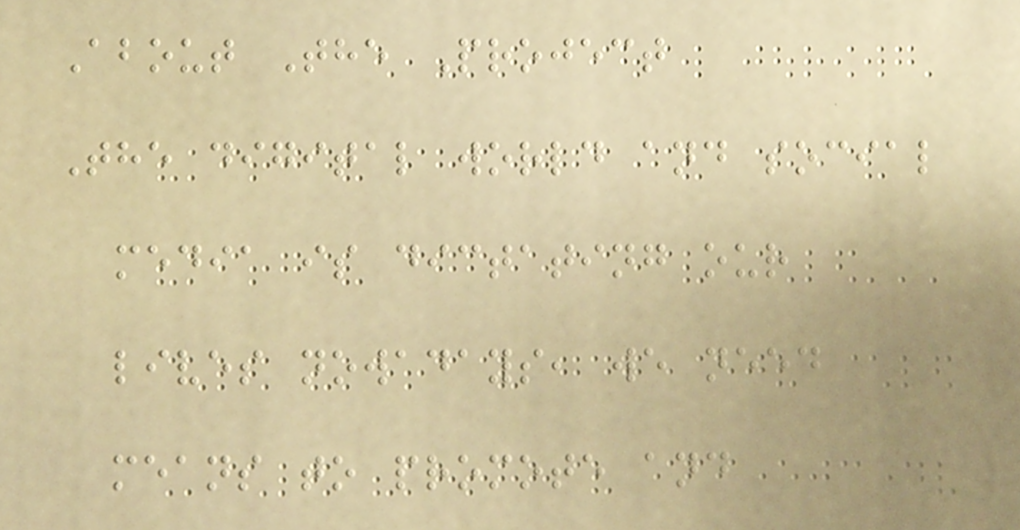About The Project
The digital world and social
media is dictating our
lives nowadays, we need
means to promote and
